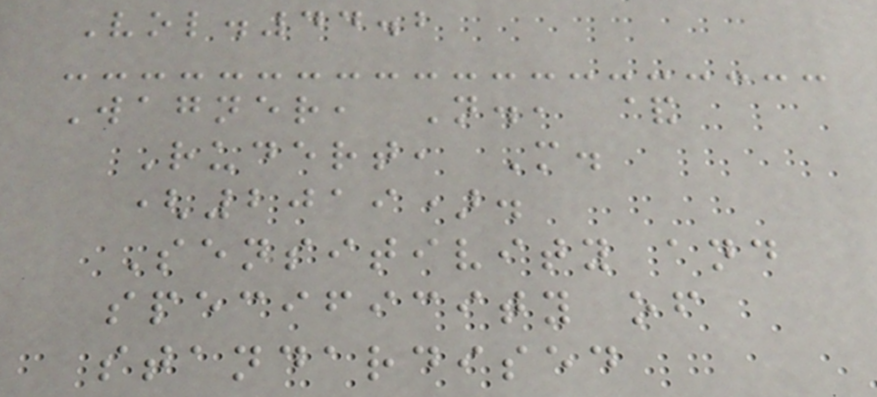Vol.44.2
Wagner, N., &
Rudert, M.
(2019).
Sensitivity and
specificity of
standardised
